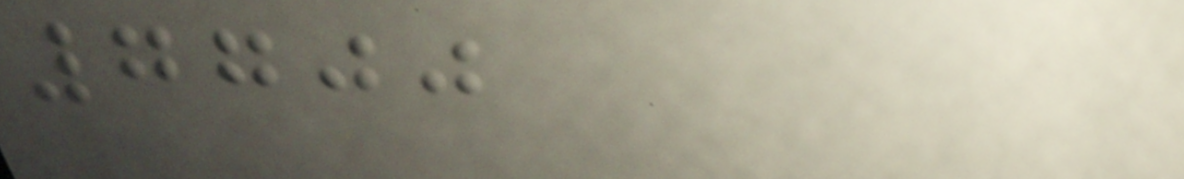7700
